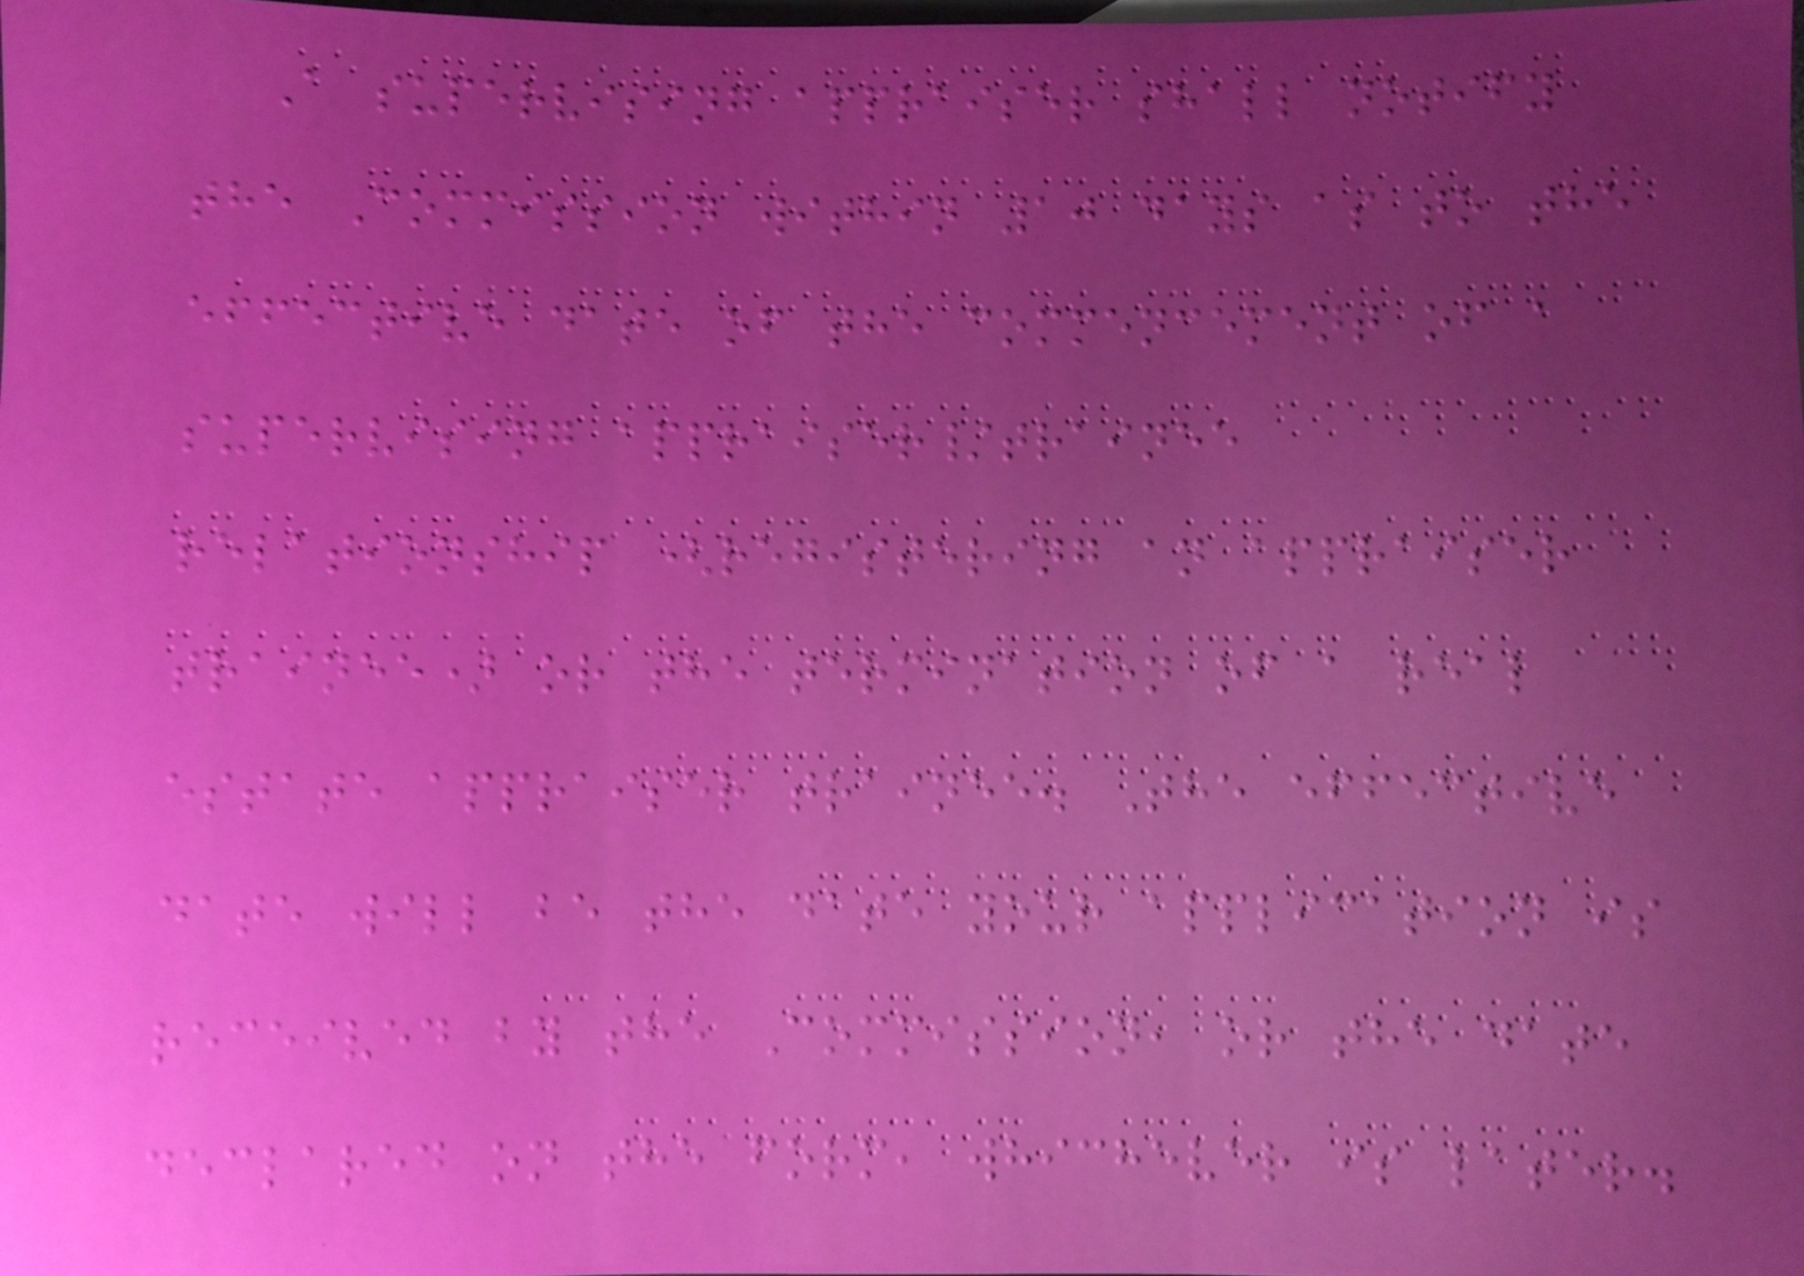A supervising appraiser shall notify
the Commission within 10 days as to the
effective date of the commencement of a
supervising appraiser/trainee
relationship (registering an appraiser
trainee) or the termination of a real
estate appraiser trainee. The effective
date will be the date your application is
received by the Commission, or the date
declared on the form, whichever is later.
